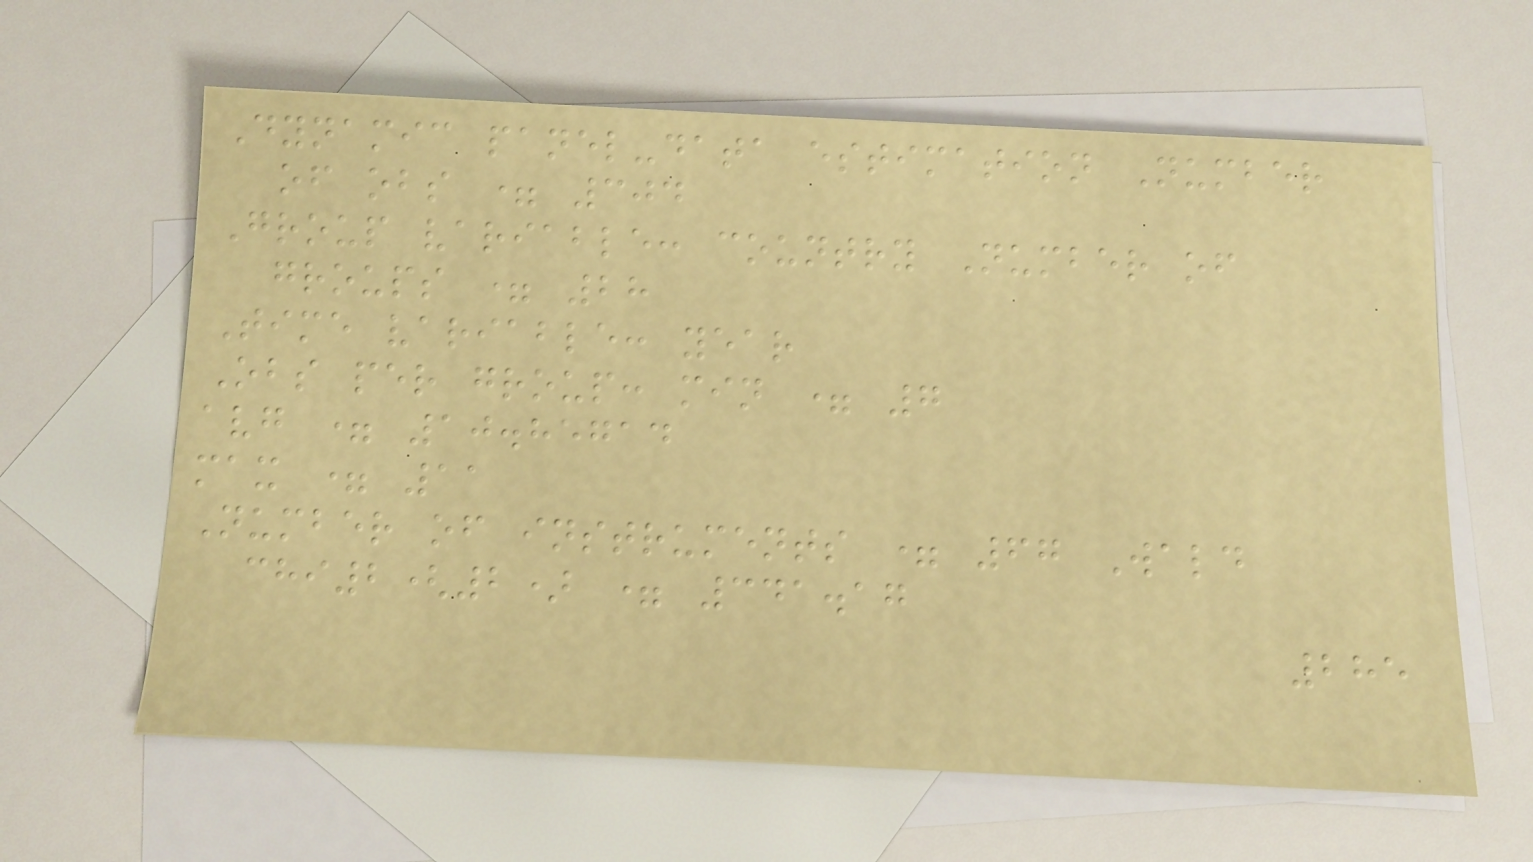Dynamic panel-data estimation Number
of obs = 304
Group variable: country Number of
groups = 28
Time variable: year
Obs per group: min = 7
avg = 10.85714
max = 11
Number of instruments = 67 Wald
chi2(2) = 341.17
285
